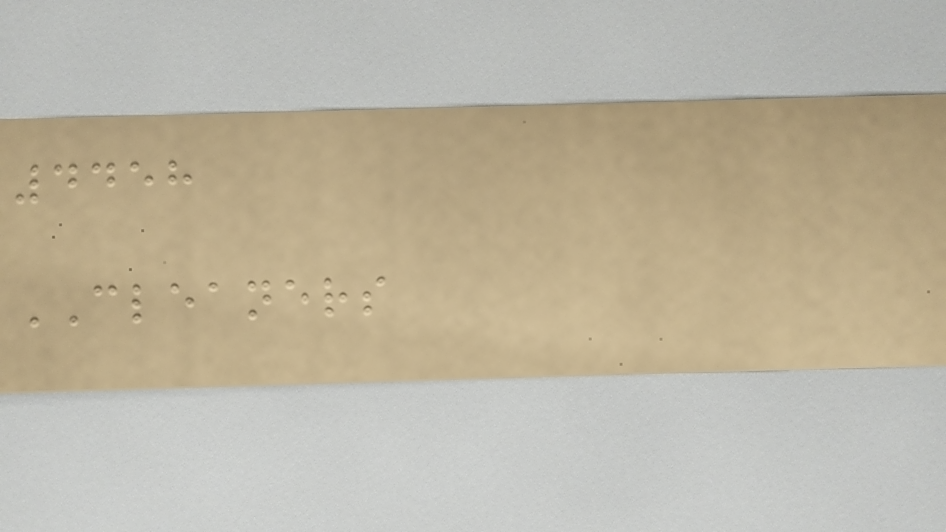4458
CLEANERS
